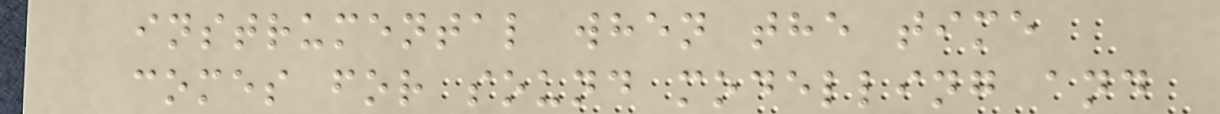instrumental when the time
comes for sound modelling and
